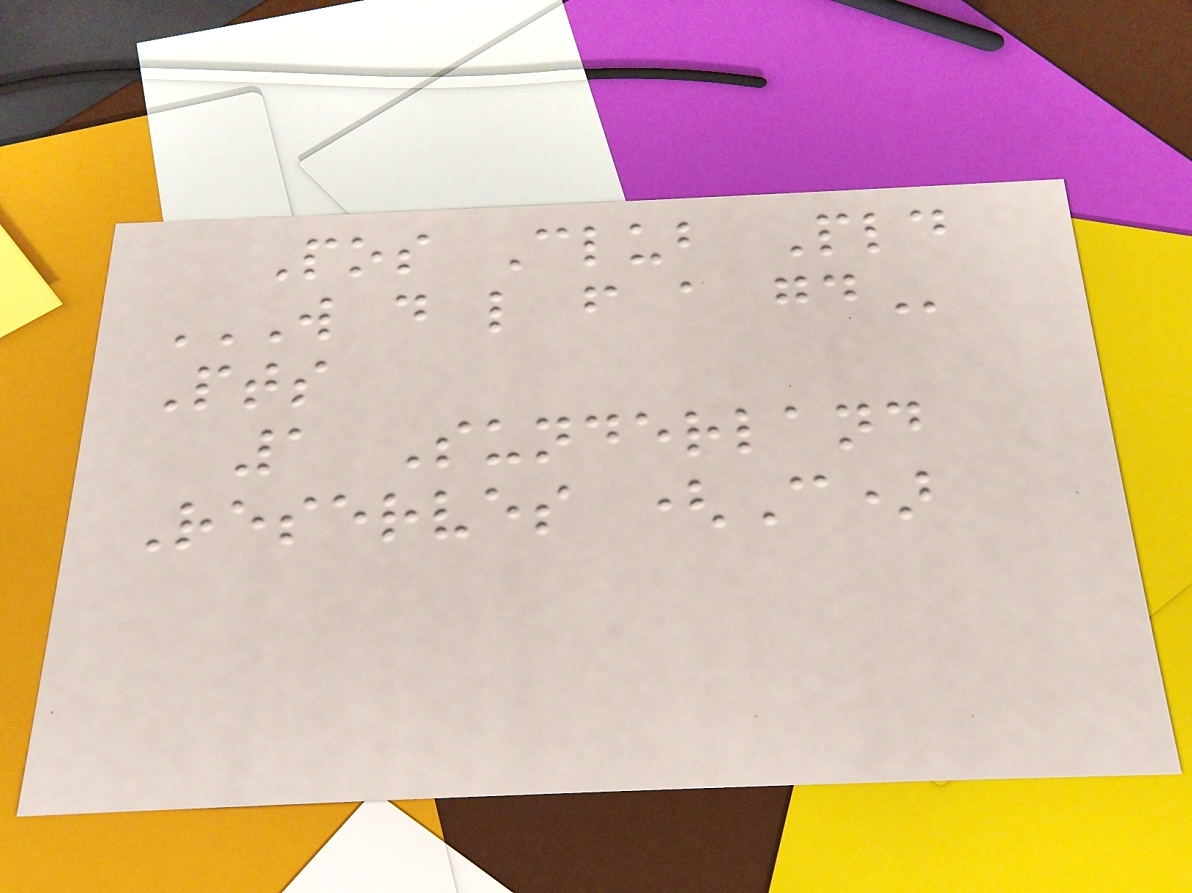Pos Club Pld
W D L F A GD
Pts
1 Sunderland
Reserves (C)
